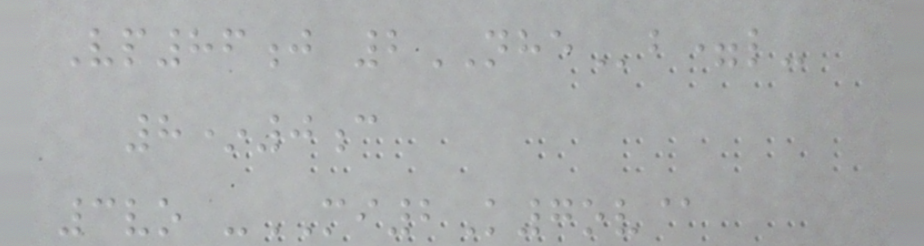Vp86j 2NHEb=l-
8*0c
3vo -MI2K7ov@
